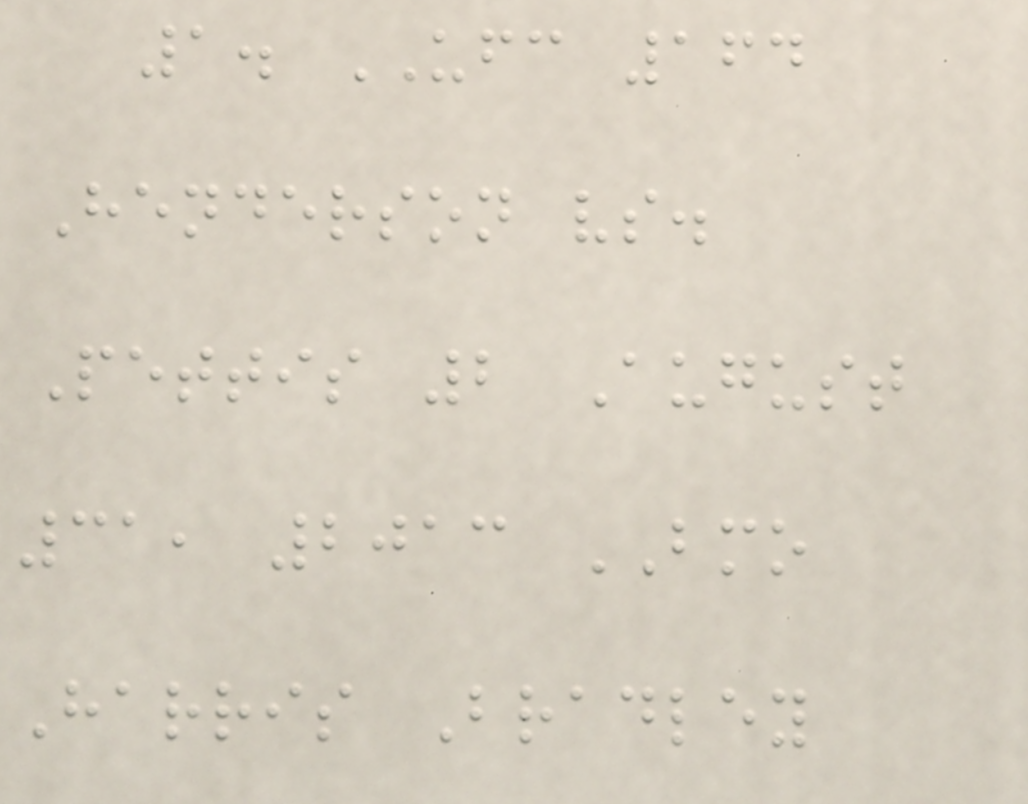1. UFC 164
Henderson vs.
Pettis 2 August
31, 2013 BMO
Harris Bradley
